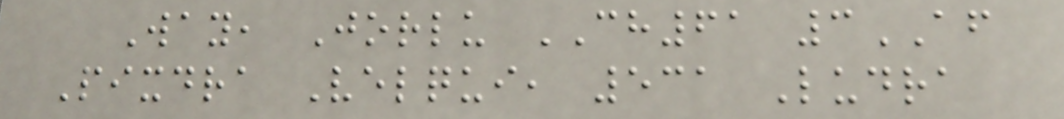Way, Jorlu CH61 3AF
Pixdra Velqui, 531 Ludra
